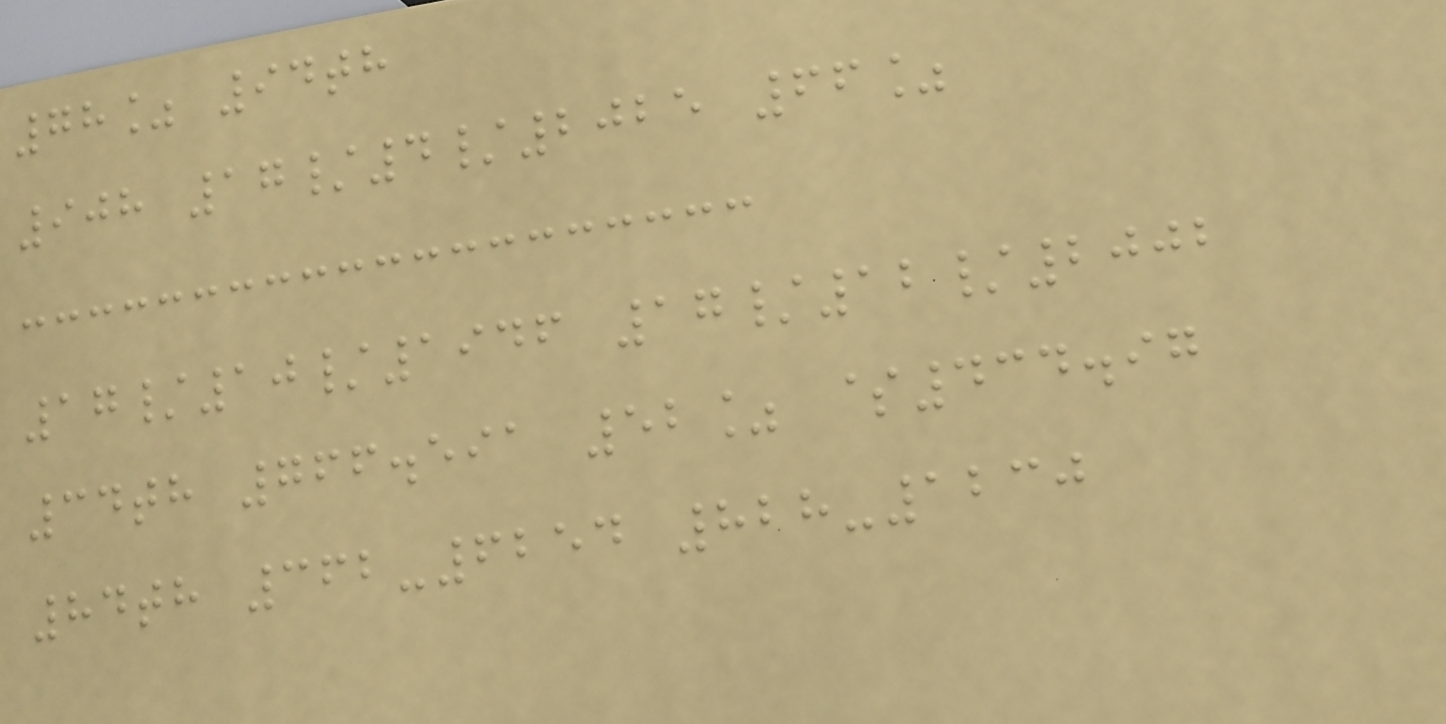78% 94th
908 17/4/2025 66%
17/10/1946 17/12/2002
34th 766.591 52% $434.97
84th 362-6254 828-1230
